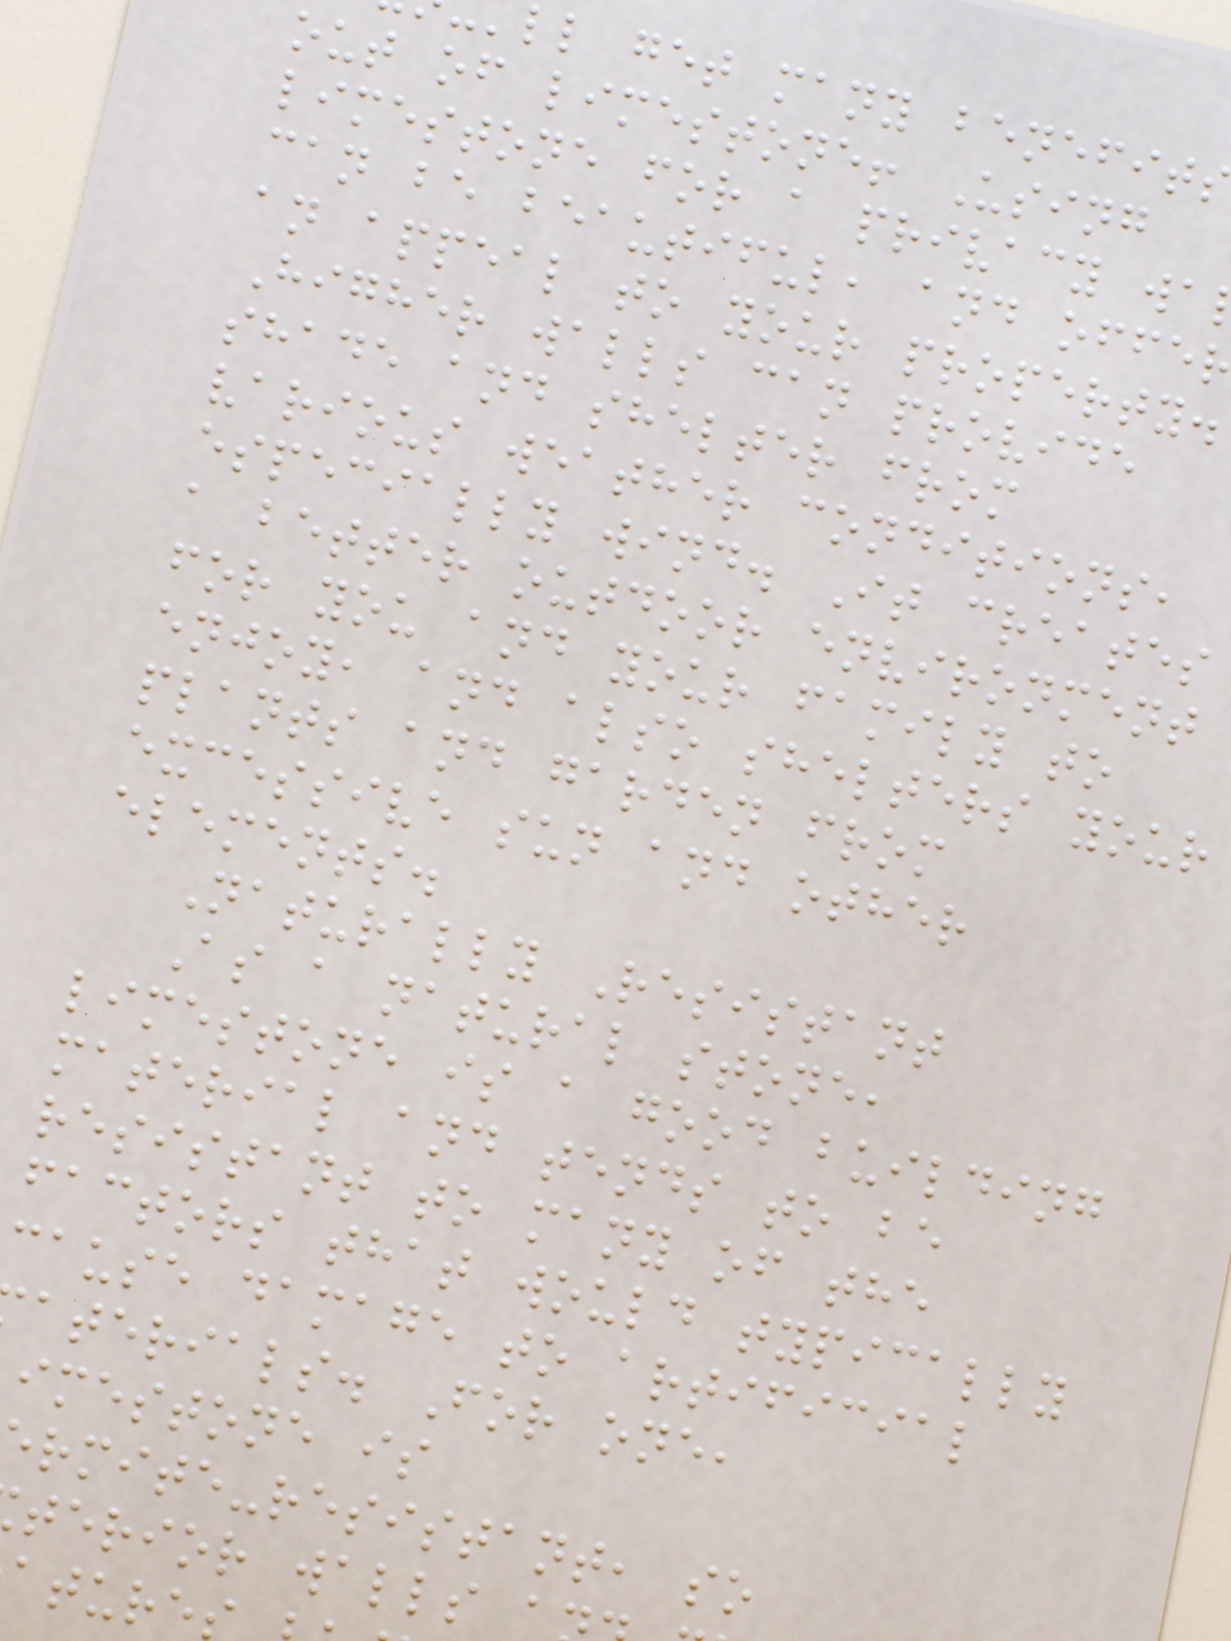ll get many benefit
out of limestone! Using
limestone for a privacy wa
can be beautiful, and offe
an appeal to your property.
Higher walls can provide
shade and shelter from
various weather conditions,
especially wind. It creates
a better outdoor environment
for you and your family to
enjoy, and also shelters your
plants and garden from
excessive sun and other
elements.
Naturally Resistant
As a natural stone,
limestone is a good building
material and tends to be
resistant to many of the
factors that would typically
cause damage to artificial
aterials. For one,
imestone is
rmite-resistant, so
terior walls
